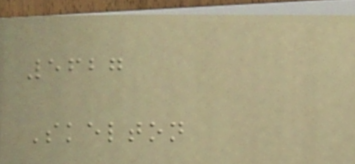5627
Skelton
